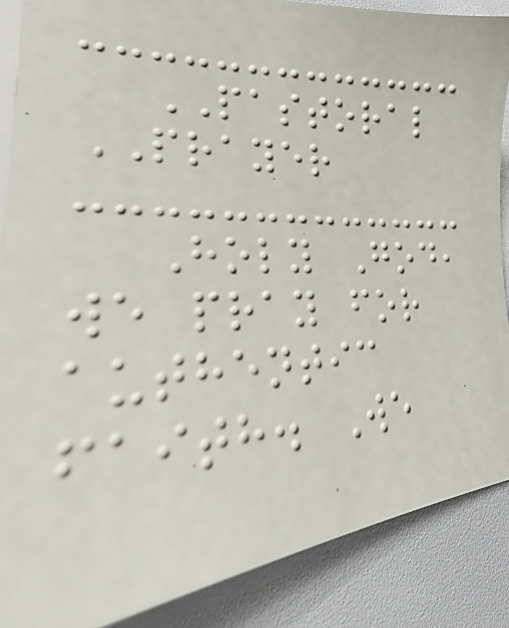PASTORAL
PRAYER
Holy God,
we pray for
authentic
faith. We
